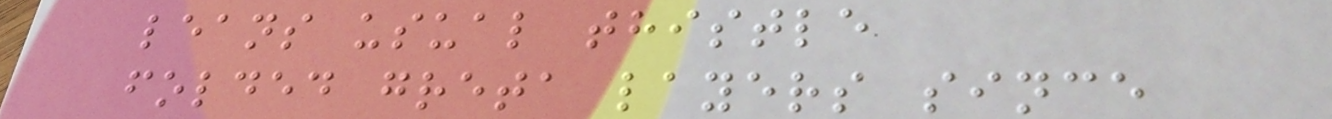leans usual thistle
folded greta layers since
